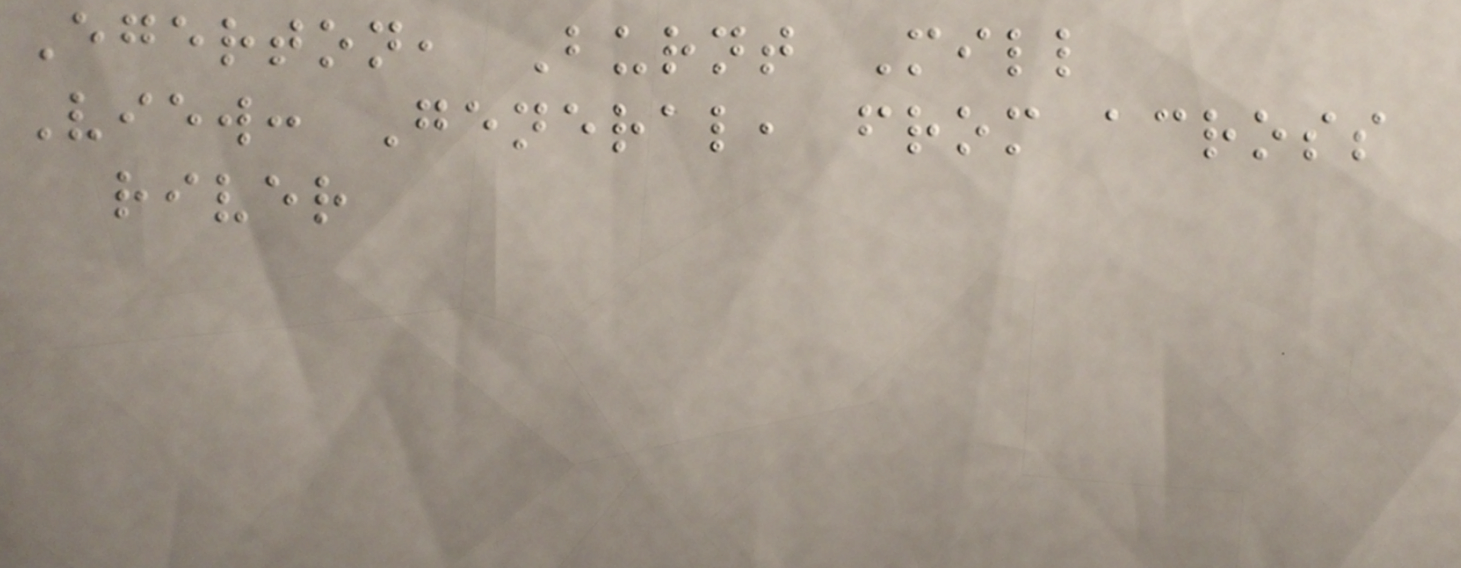Egerton, Burnt Mill
View: General, from across
river
